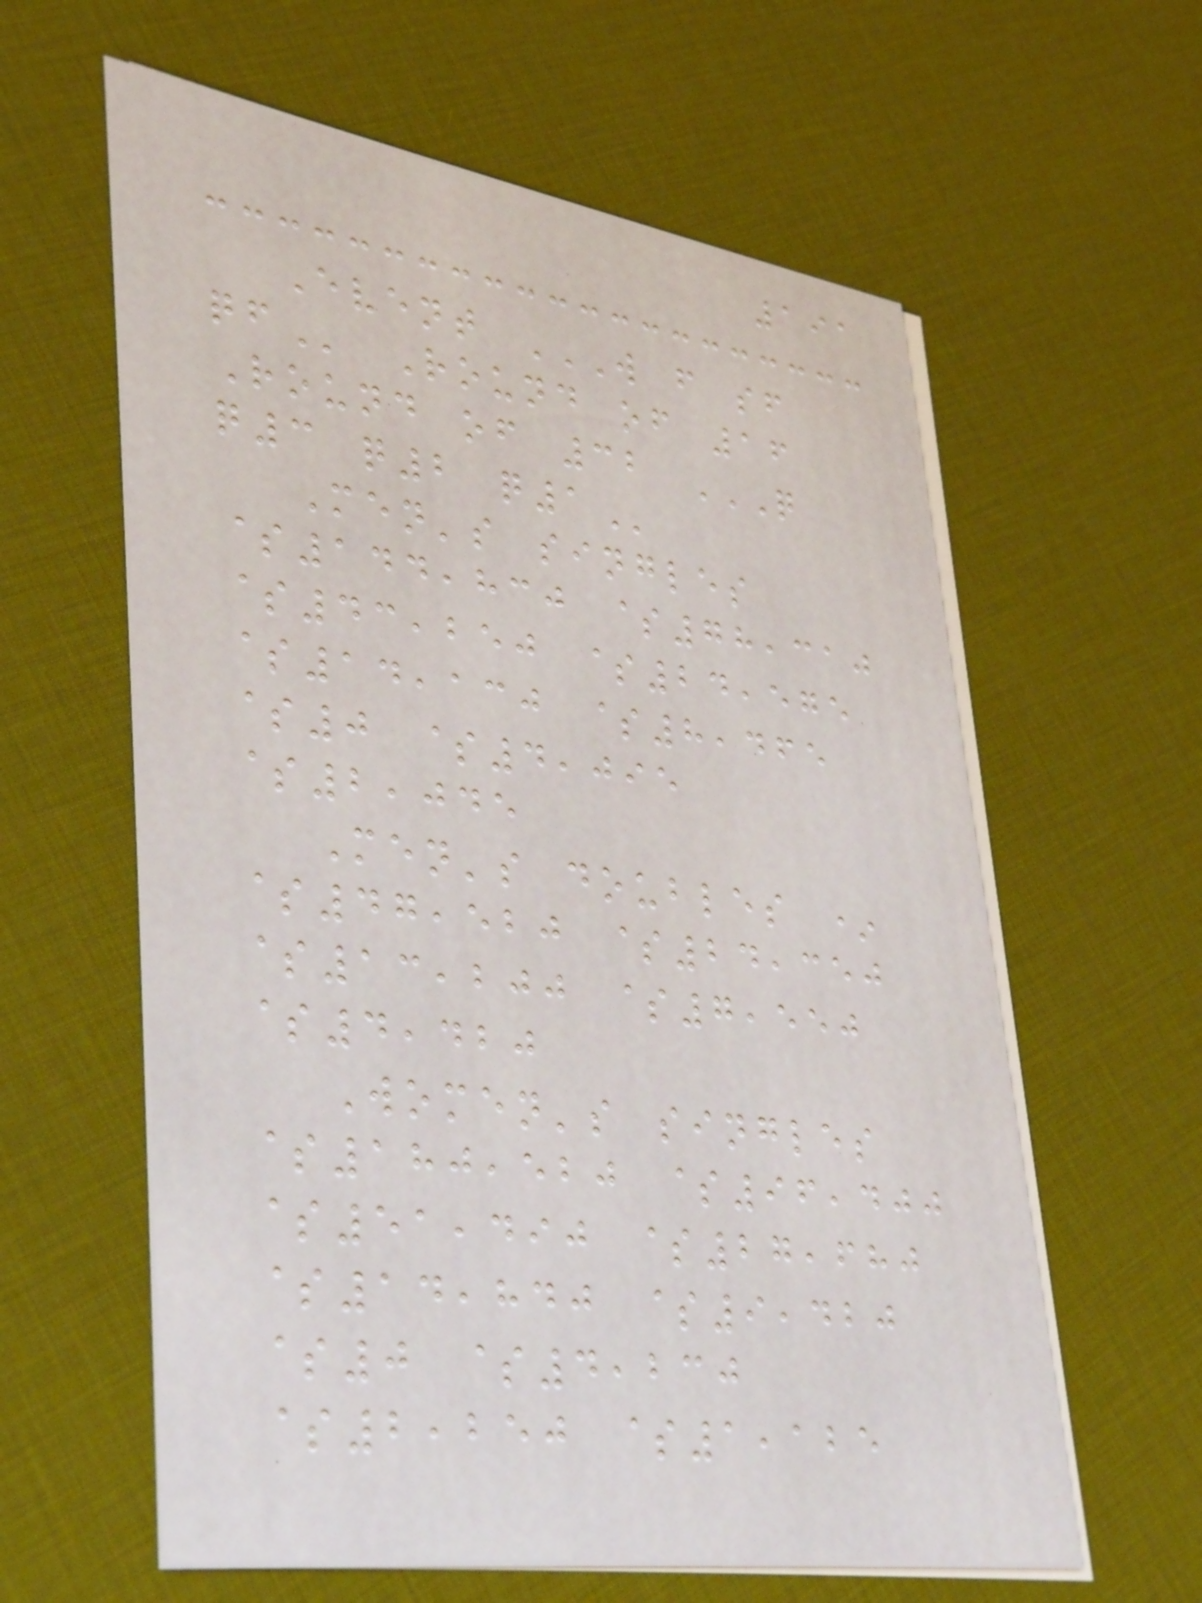191
Event W F SF
QF Round of 16
Round of 32 Q
Q3 Q2 Q1
Men's singles
$144,830 $78,310
$43,250 $24,575
$14,130 $8,465
$0 $4,095
$2,045
Men's doubles *
$47,520 $24,350
$13,200 $7,550
$4,420
Women's singles
$180,520 $96,400
$51,490 $27,680
$14,840 $9,420
$0 $4,230
$2,250 $1,125
